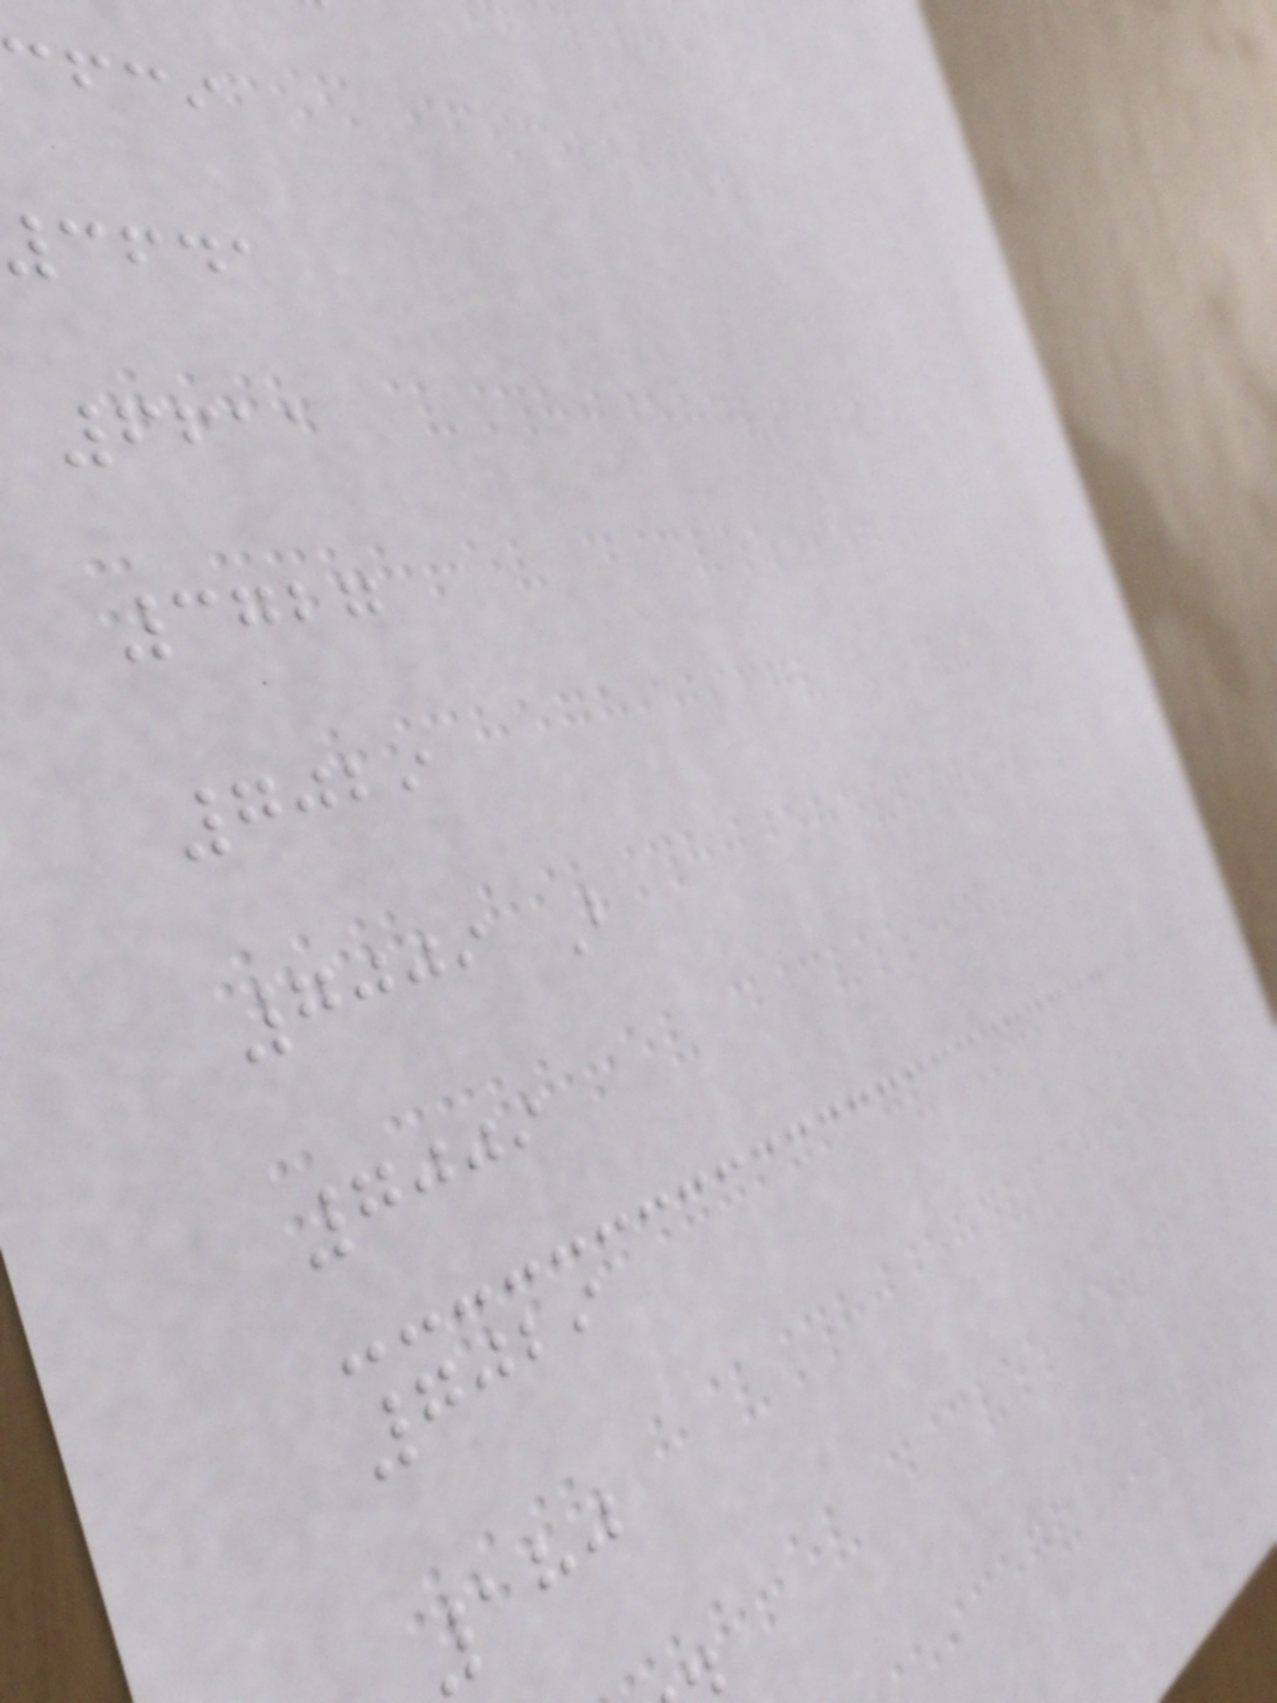cfci
cfda
6611
3727
7029
7009 B
7009
7029
180
